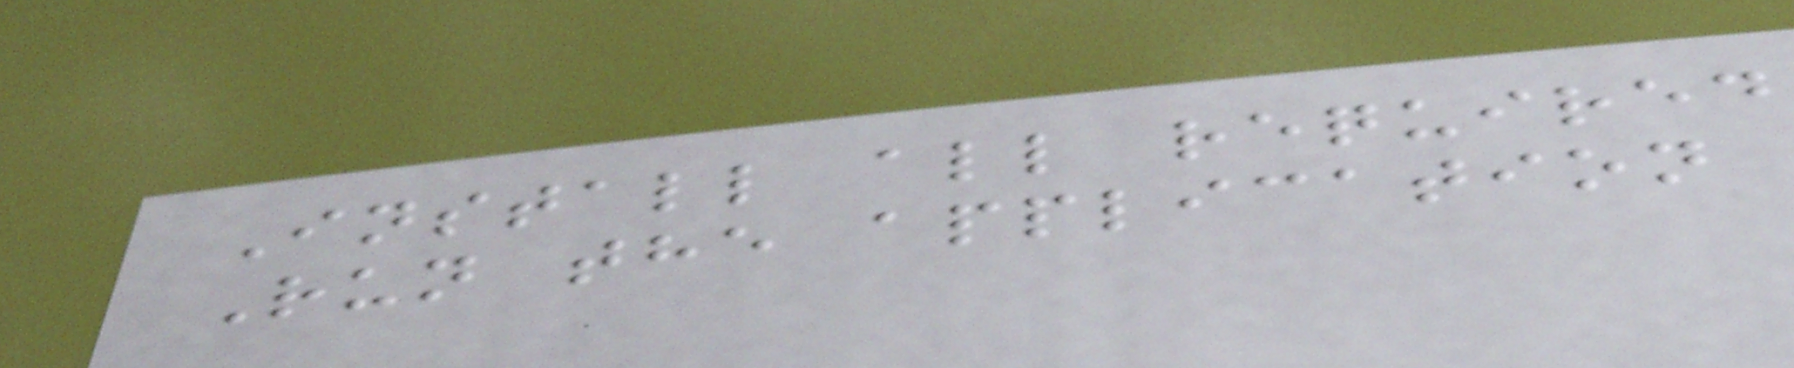Install all required
Run the application
